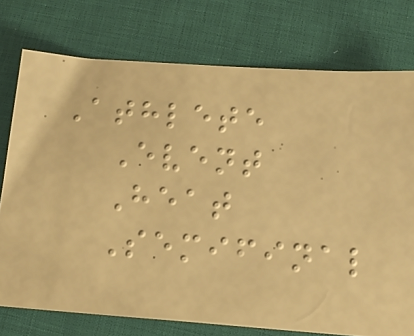Athlete
Event
Heat
Semifinal
